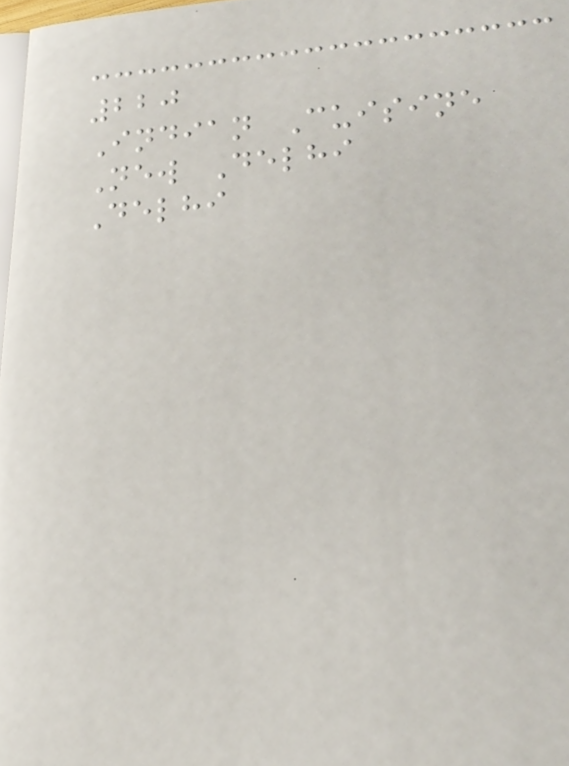220
Indian Cuisine
New Delhi
Delhi
